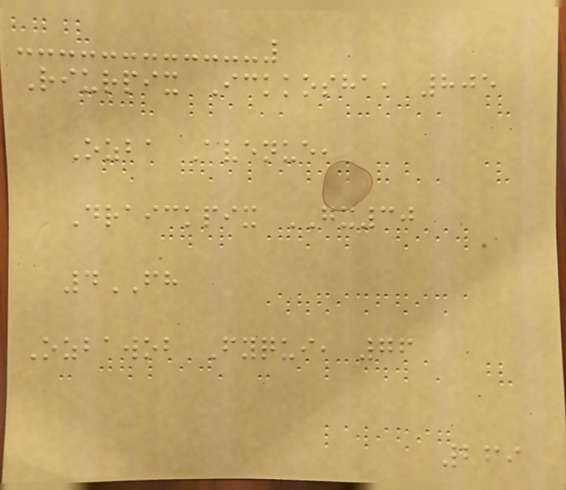Riurpix Ickkosha, 805
Ozba Avenue,
Draickpix GX30
4FH
Ozbawob Fyqui, 76
269
